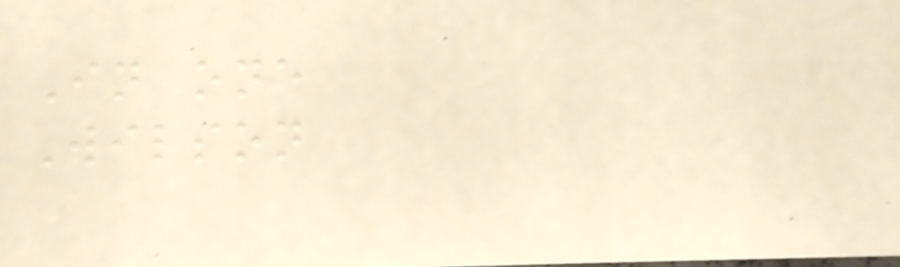In one
Wilson
